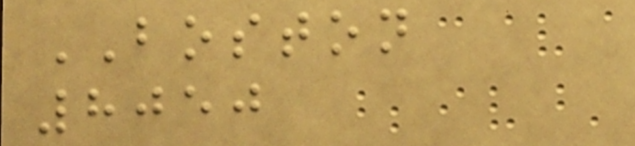BOSTON
8050
